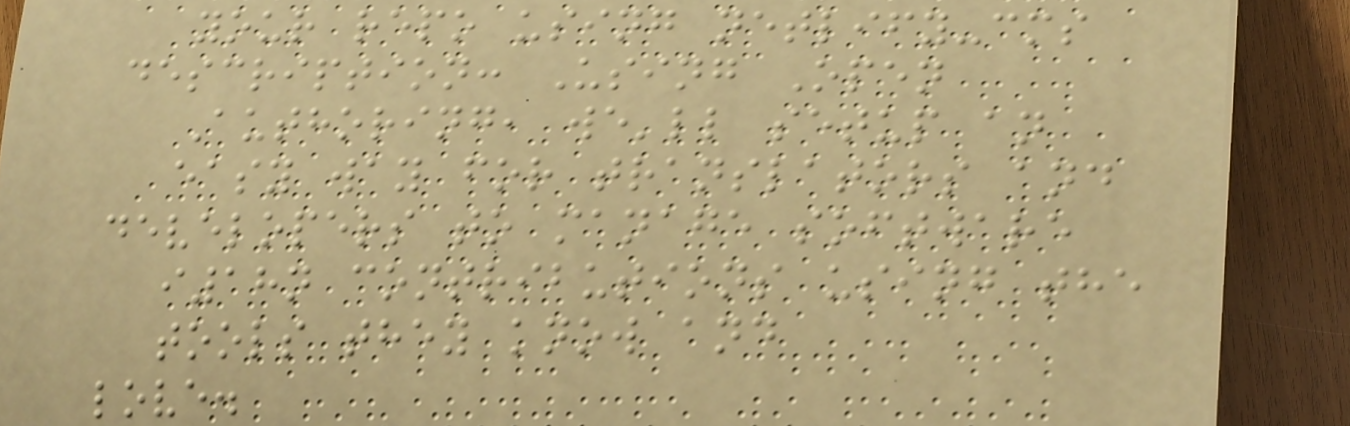your repo using netlify-cms
description: Using Open
Authoring, we'll setup an
easy way for translators and
developers to manage software
i18n contributions using the
tools they know and
love.
